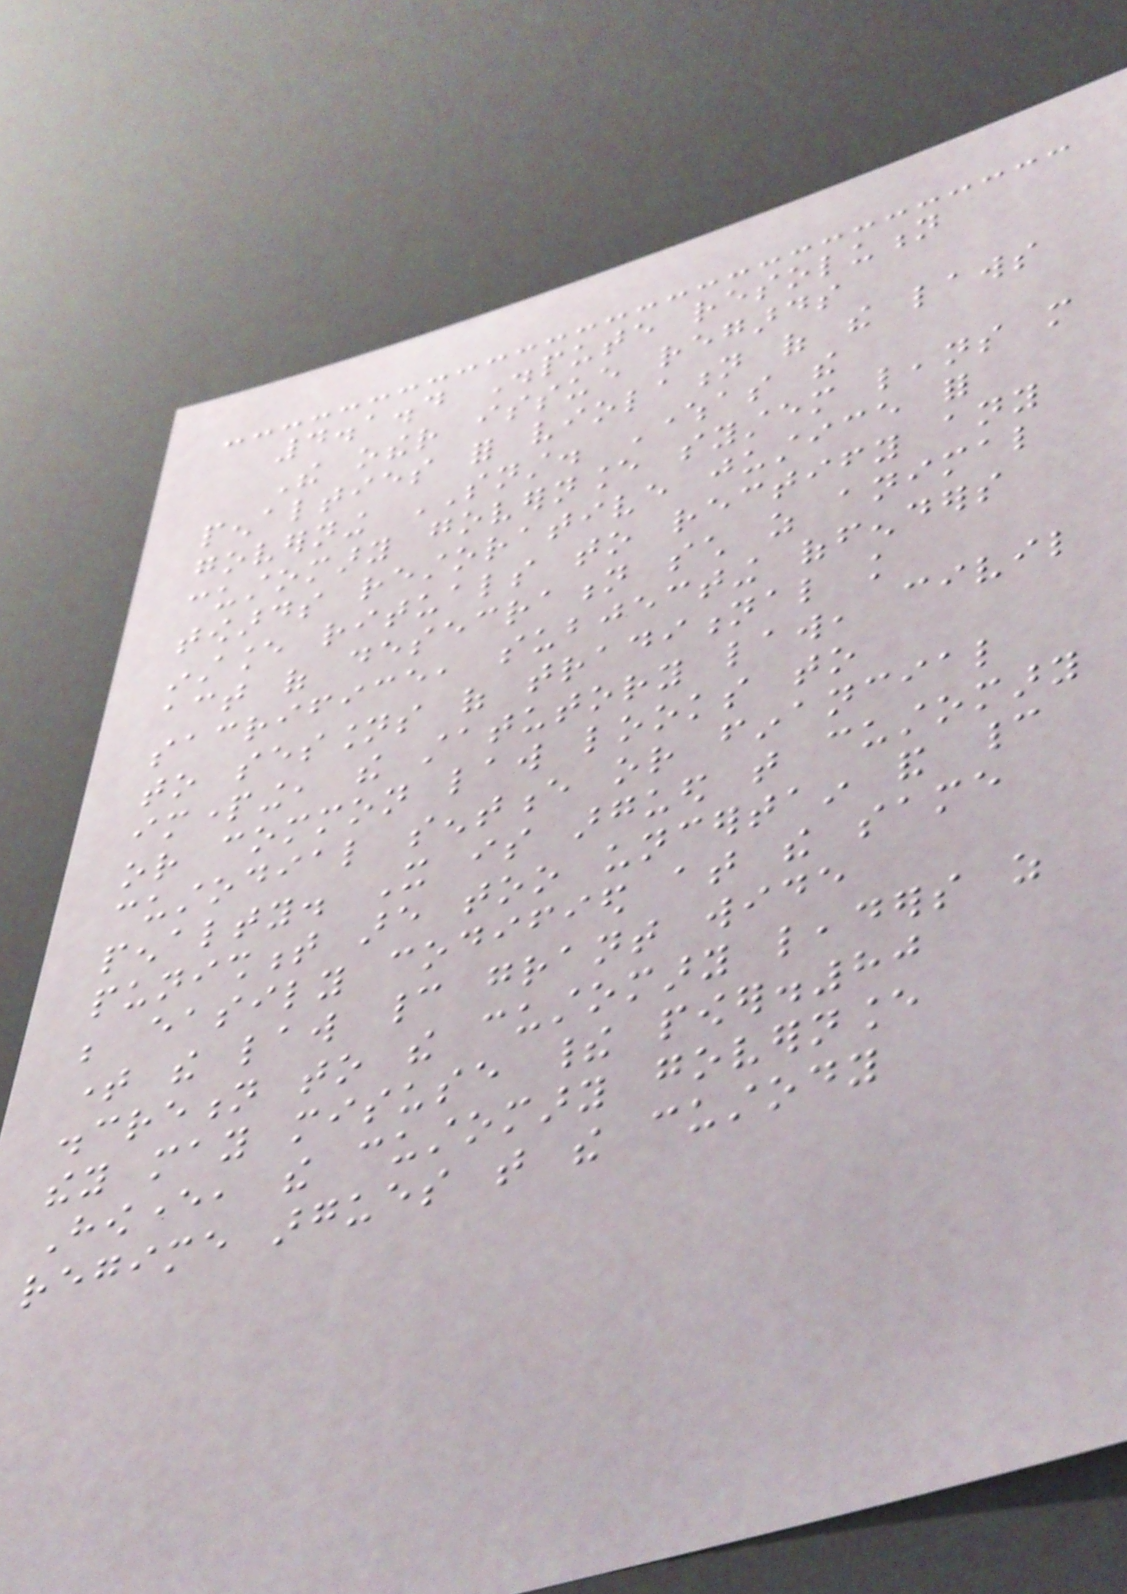4.1.4 Dispute resolution
The other issue regards
penalties for violation of the laws
governing SNST. Whereas the
customary governance system leans more
towards restorative justice for
instance rituals to rectify any
act of desecration such as animal
sacrifice, subjecting offenders
to sessions of traditional knowledge
imparting, the statutory law, civil
or common law looks to
custodial sentence or financial
penalty. It is argued that customary
punishment are too uncertain and cannot
be easily codified at the same
time the law cannot grant wide
discretion to the customary leaders as
they may misuse their power.80
However, the customary governance
regime argues that the custody
